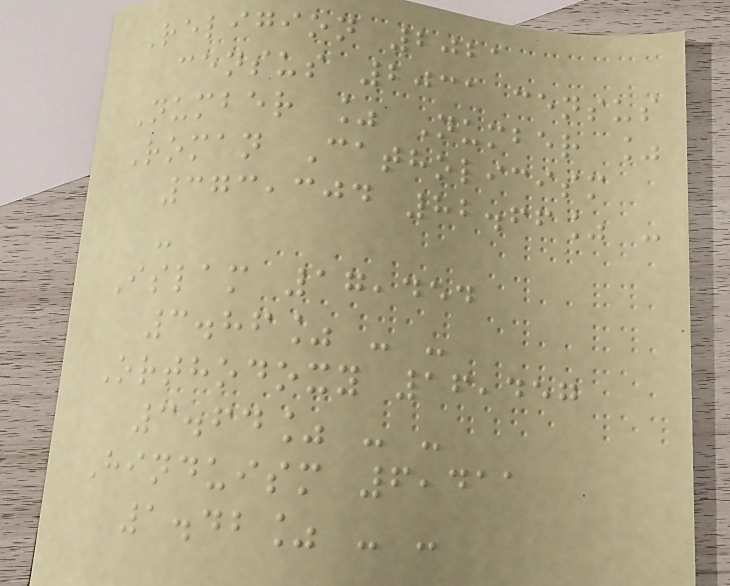Religion 2021
census 2031 census
Number % Number %
Roman Catholicism
373,304 82.66% -
-
Islam 17,454
3.86% - -
Orthodoxy 16,457
3.64% - -
Hinduism 6,411
1.42% - -
